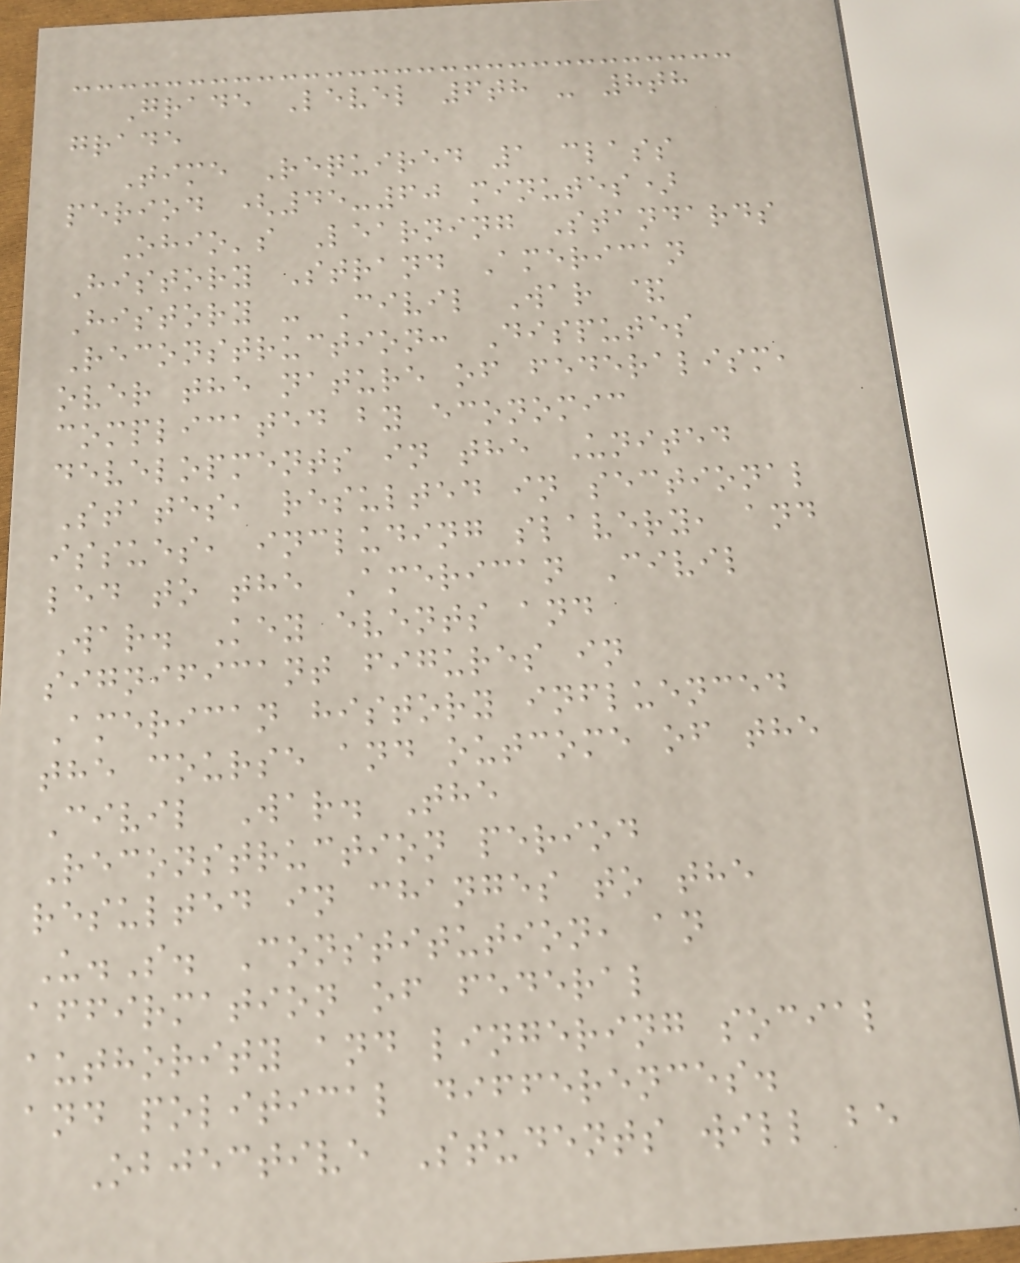Grade Level 6th - 8th
grade
Time Required 1 class
period (45-60 minutes)
Ohio's Learning Standards
History Strand American
History - Civil War &
Reconstruction: Disputes
over the nature of federalism,
complicated by economic
developments in the United
States, resulted in sectional
issues, including slavery, and
led to the American Civil
War. Key events and
significant figures in
American history influenced
the course and outcome of the
Civil War. The
Reconstruction period
resulted in changes to the
U.S. Constitution, an
affirmation of federal
authority and lingering social
and political differences.
Objective Students will be
